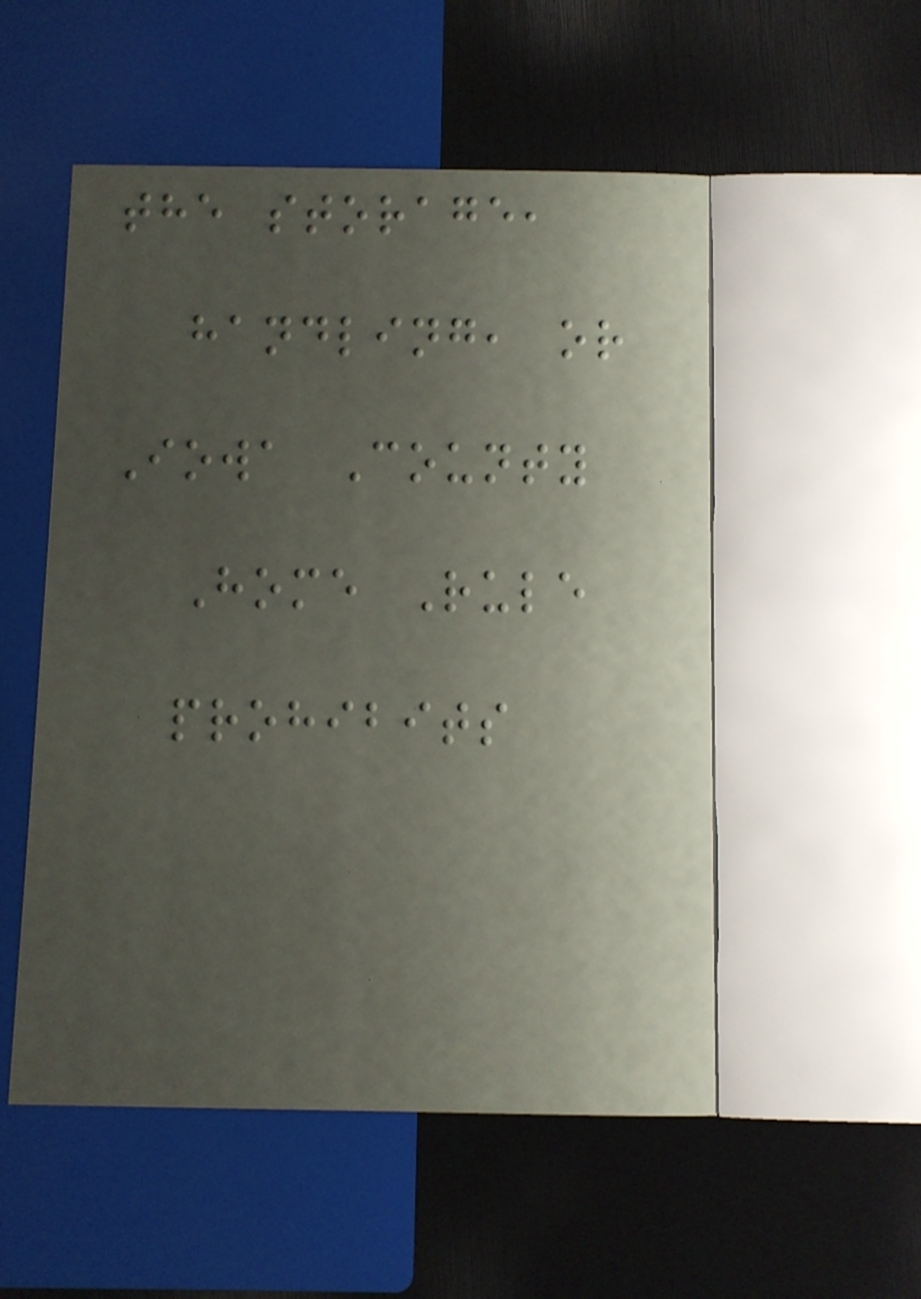the storage,
handling, or
Iowa County
Home Rule
prohibits
